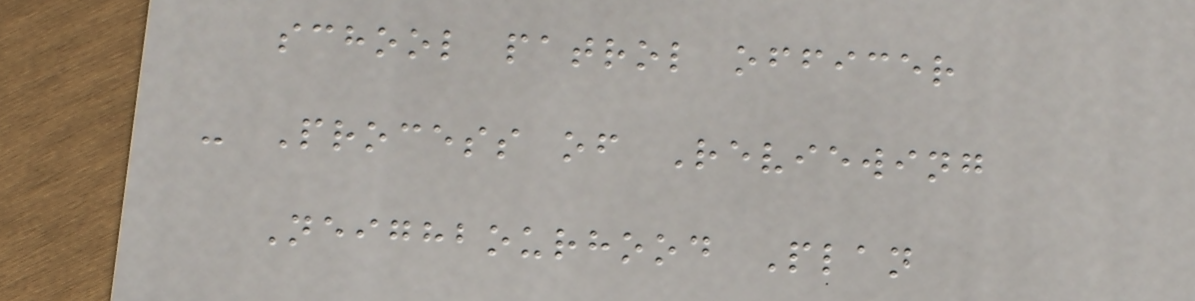school patrol officer
- Process of Reviewing
Neighbourhood Plan
